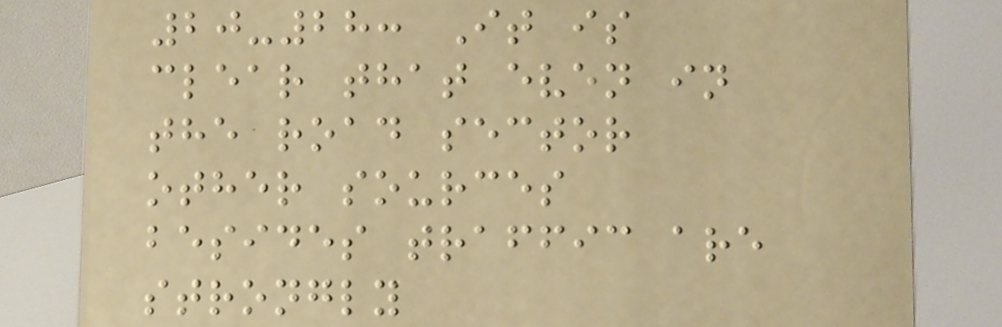20-28: It is
clear that even in
the road sector
other sources
besides traffic are
strongly
